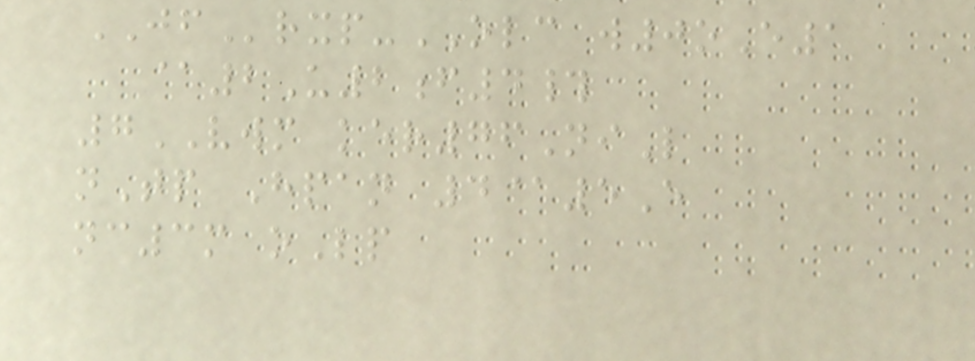JFrxp-OLC w0oE1
@2U2f4#
7VWM ker76NiL
nTp Hpan 4@5E
nc3m oLp
